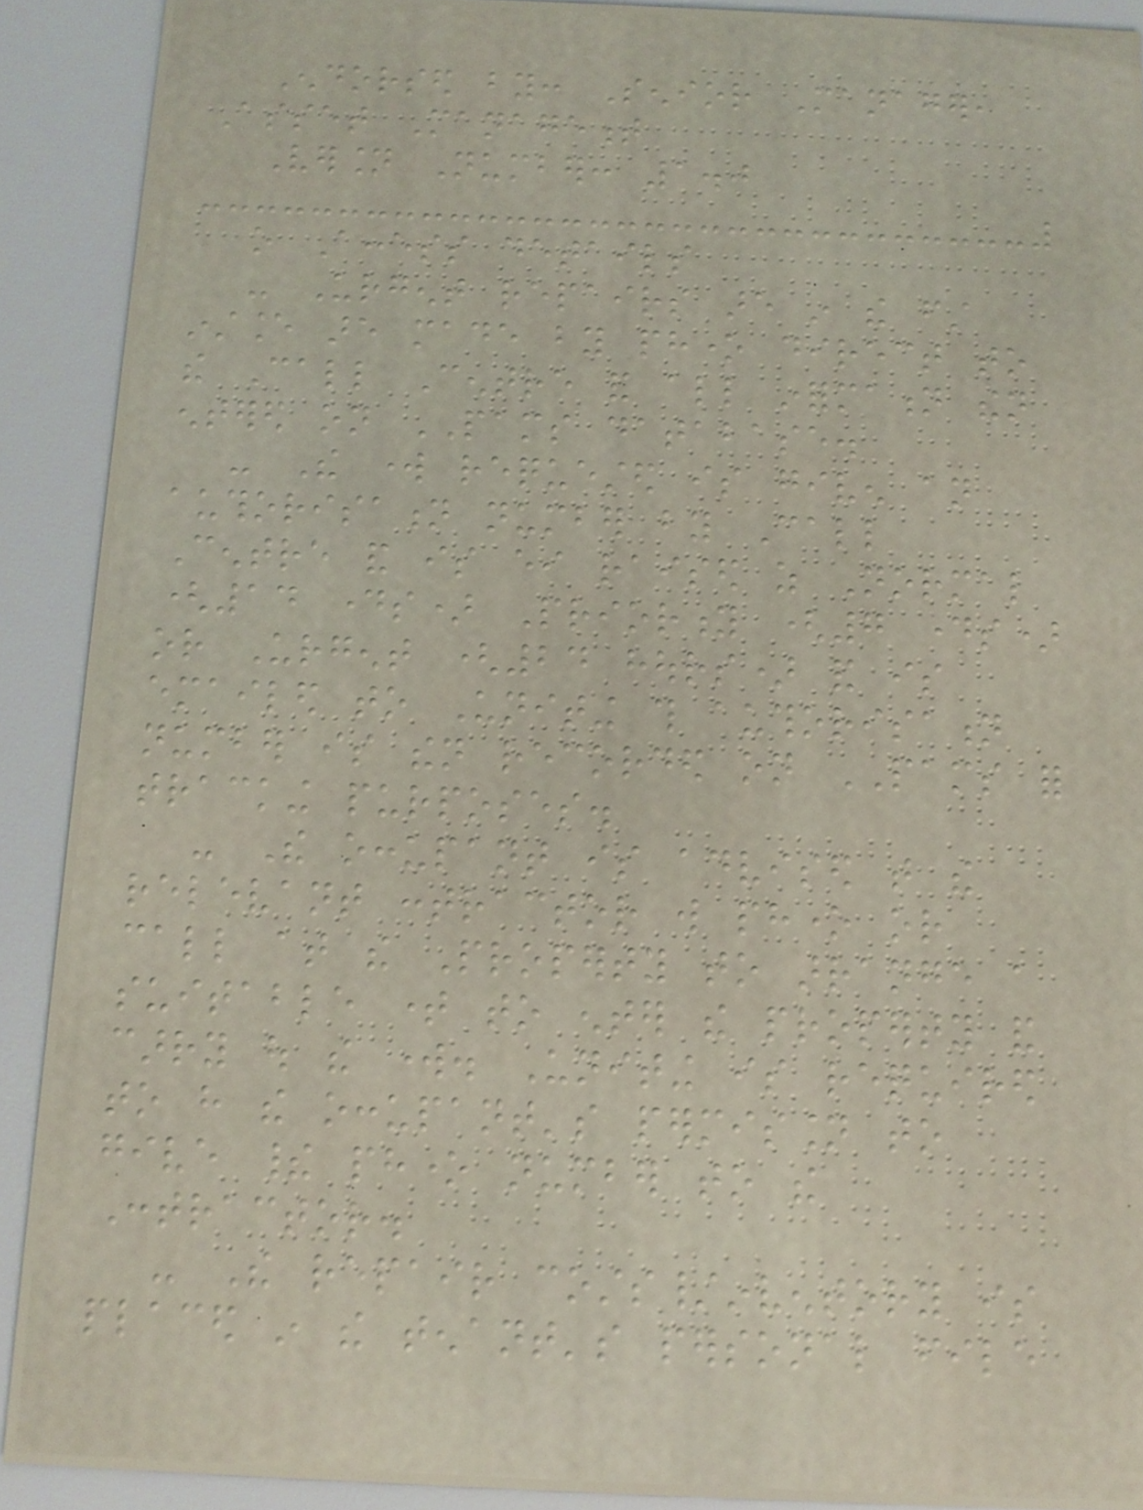Endorsed by: Senior Manager,
Asset Management
Version Number: 1.0
o Access details
- Urgent repairs are in the first
instance are made by phone direct to
the Call Centre and all information then
entered on PAMS database.
- The work requested is given an
authorisation number by Call
Centre and is either raised as Normal
(14 days) Priority (7 days)
or Urgent (24 hours) and is
emailed to Uniting this authorisation
number is then recorded on PAMS for
tracking purposes.
- The occupant is advised that the
relevant contractor will phone or
call at the Property to arrange a
suitable time to enter the property and
carry out the work. Uniting is required
to have the occupant's permission to
give their phone number to the
Contractor.
- The repair costs/inventory is
placed in the tenant's personal file
